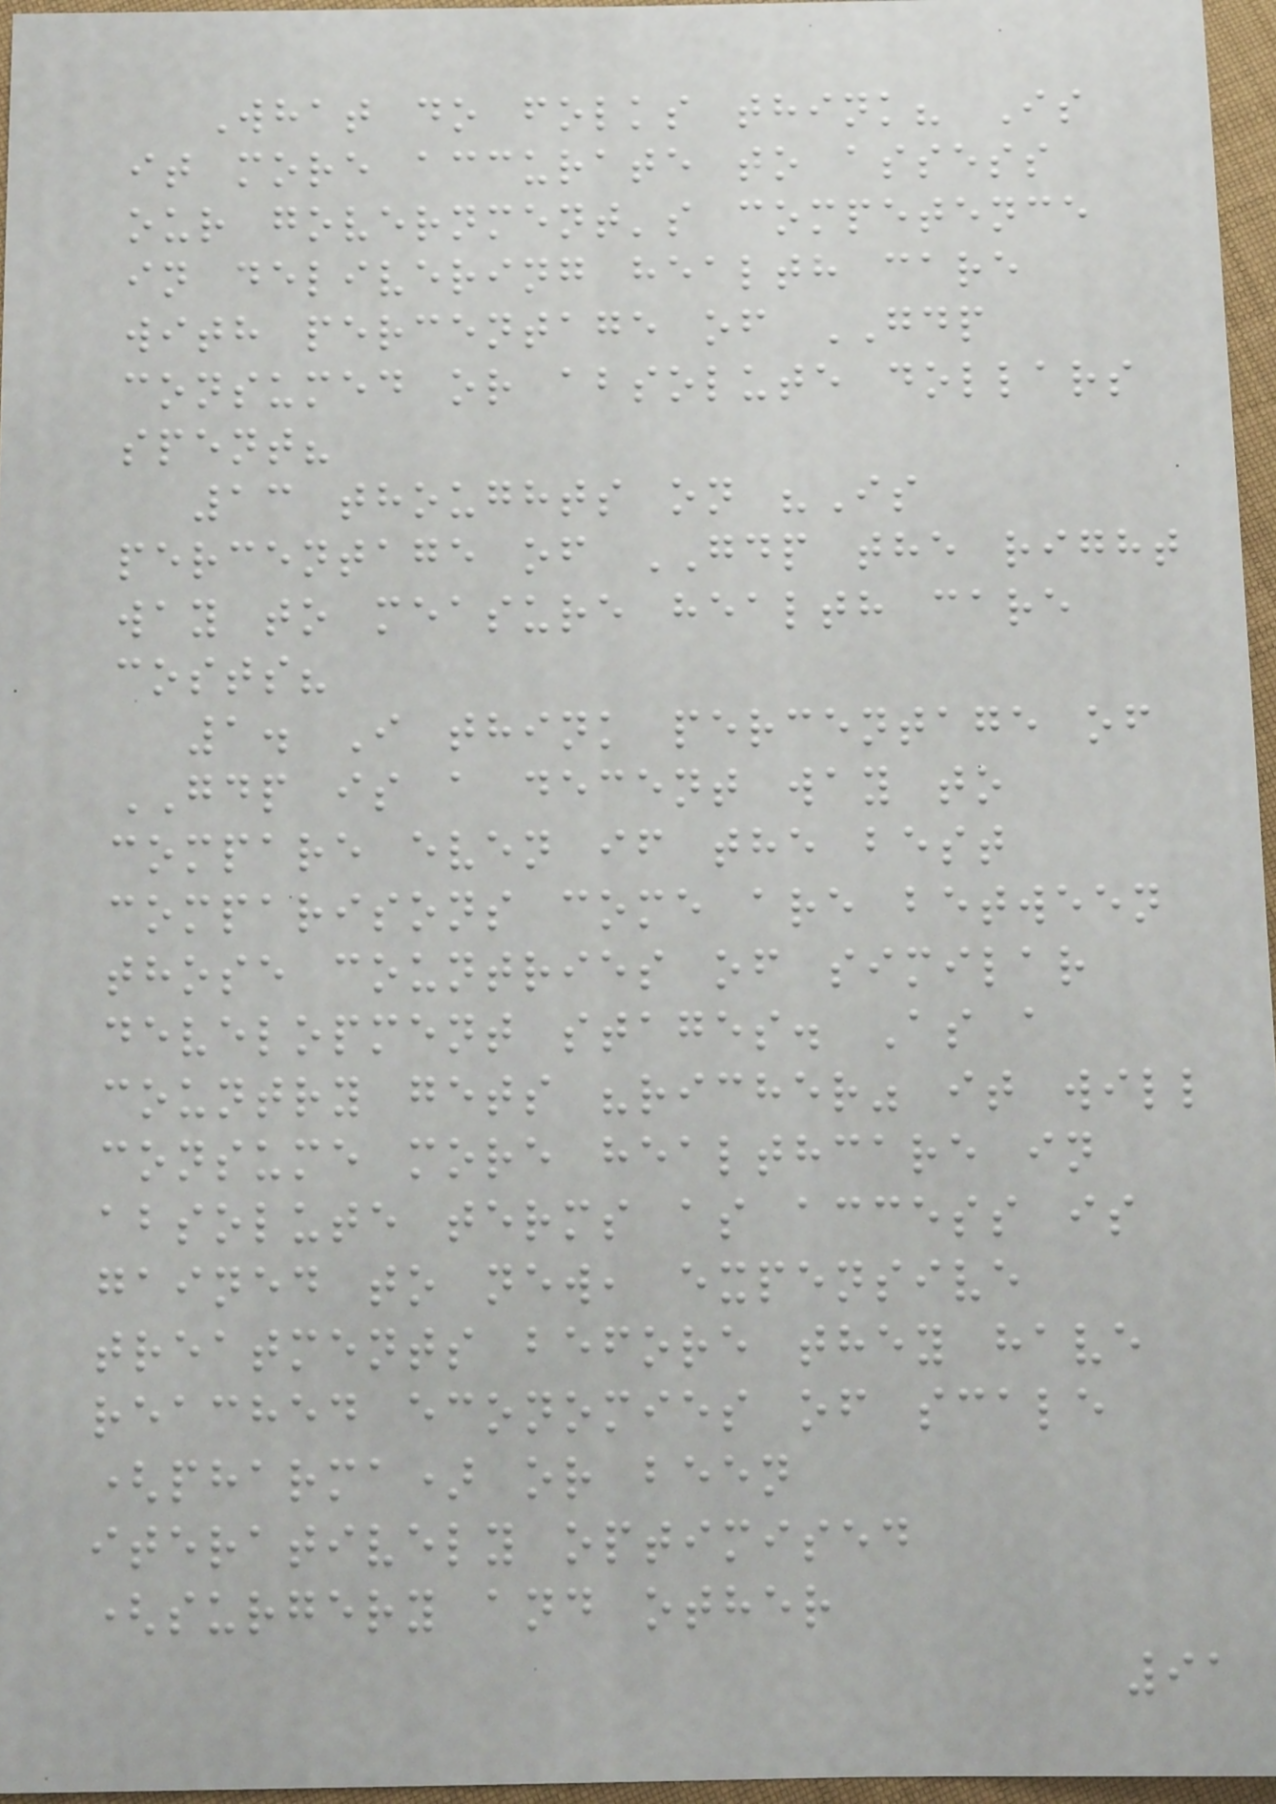What do folks think? Is
it more accurate to assess
our government's competence
in delivering health care
with percentage of GDP
consumed or absolute dollars
spent?
13 thoughts on "Is
percentage of GDP the right
way to measure health care
costs?
1. I think percentage of
GDP is a decent way to
compare even if the best
comparisons come are between
those countries of similar
development stages. As a
country gets "richer" it will
consume more healthcare in
absolute terms as access is
gained to new, expensive
treatments before they have
reached economies of scale
(pharma) or been
iteratively optimised
(surgery and other
91
